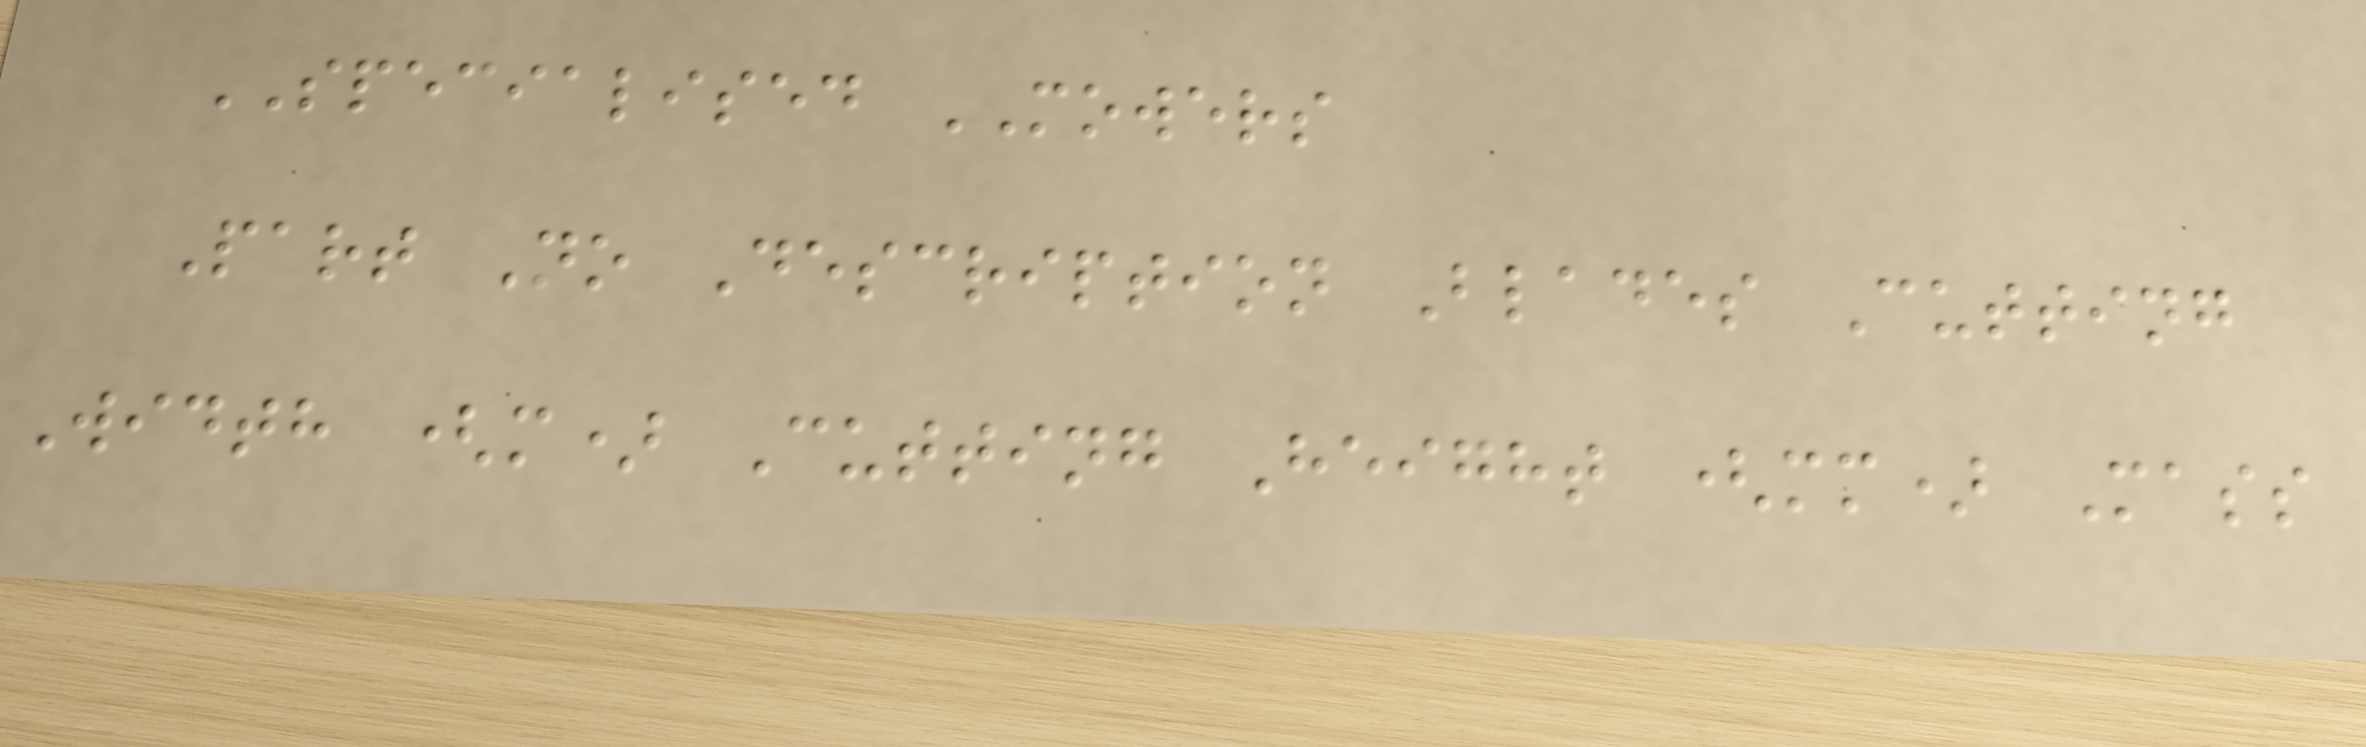SPECIALISED MOWERS
Part No Description Blades Cutting
Width (m) Cutting Height (mm) Mass
